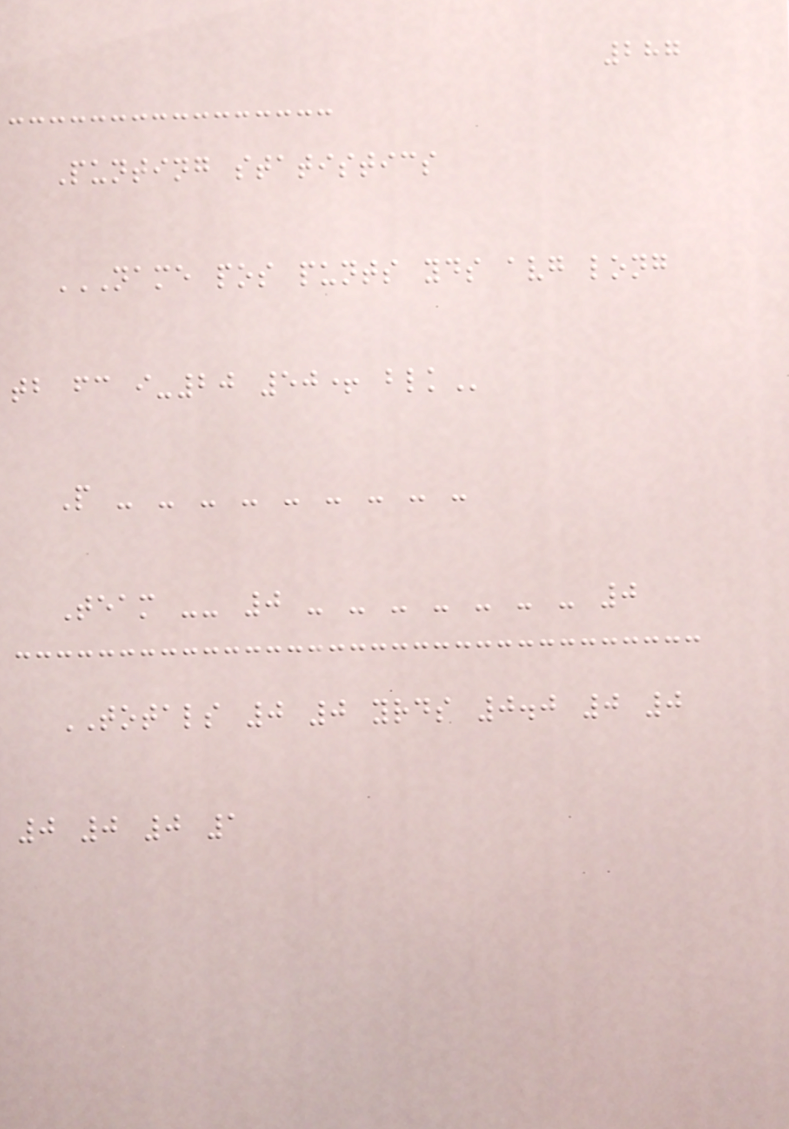287
Punting statistics
NAME POS PUNTS YDS AVG LONG
TB FC I-20 50+ BLK
P - - - - - - - - -
Team -- 0 - - - - - - - 0
TOTALS 0 0 yrds 0.0 0 0
0 0 0 1
